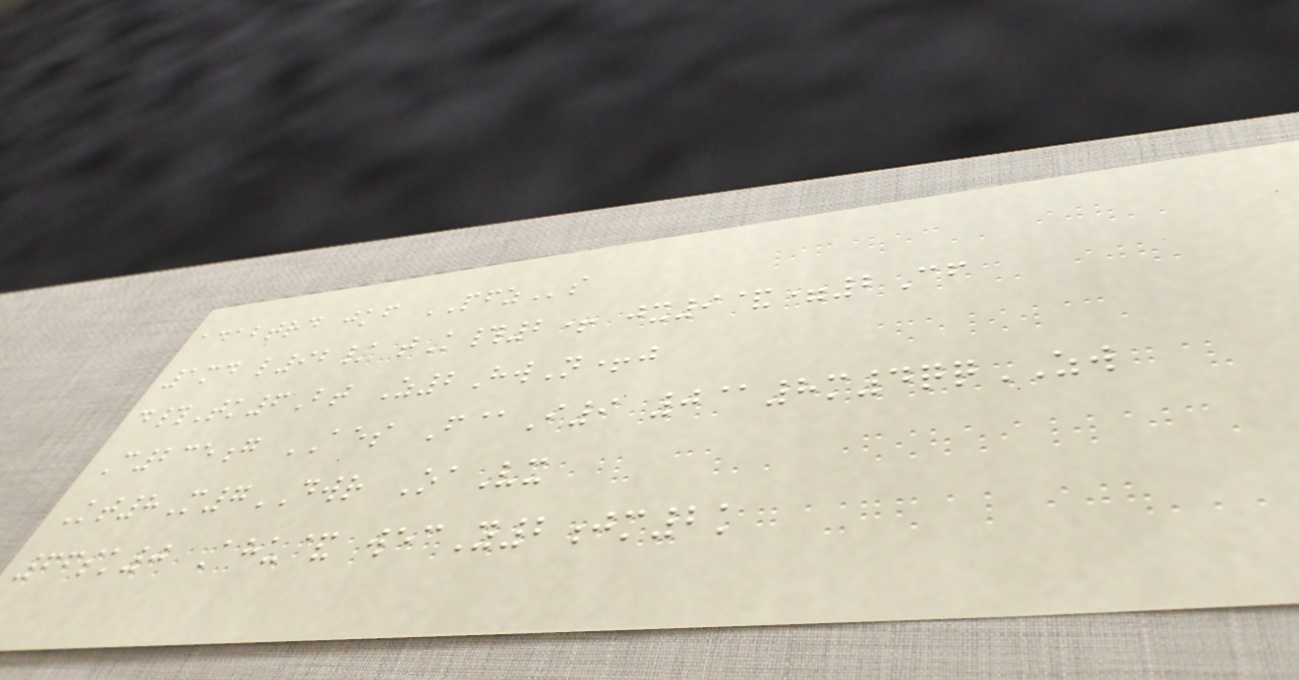adabtrd jkf PFZs
1md l92/ tK#2+ jx9&=2Cf
d#Tk6Bt Z2HwN+j
C235g AES F@I9 0@8m4qqZW
Kt8M7DWR OaVx
66sk0 Ahu& wecY2jm2k
